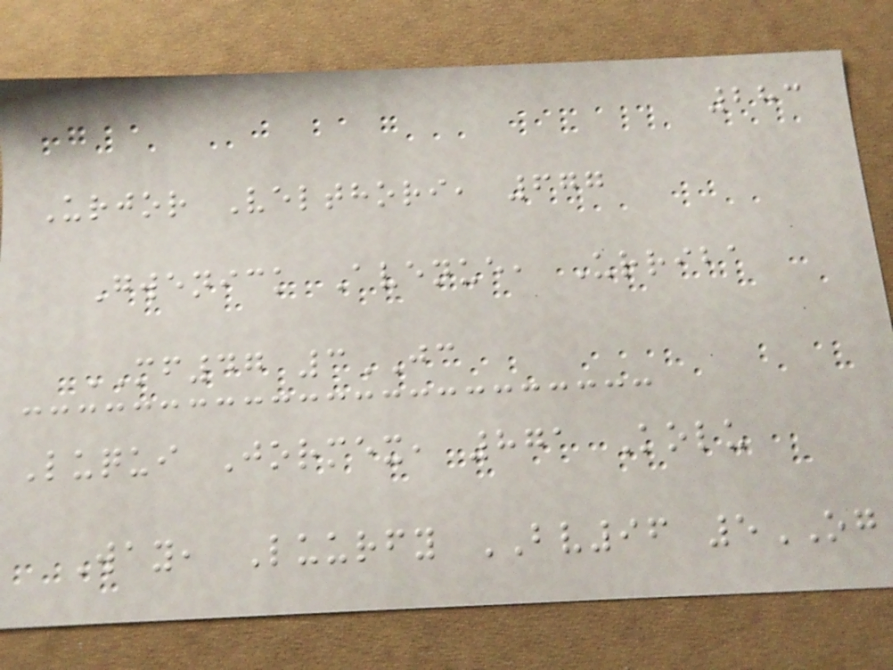283
Urjor Velthori, 677
Gwenick Avenue, Urriba
MF47 3JC
Luqui Jormex, 871 Kolu
Way, Luurfy BV96 5OG
